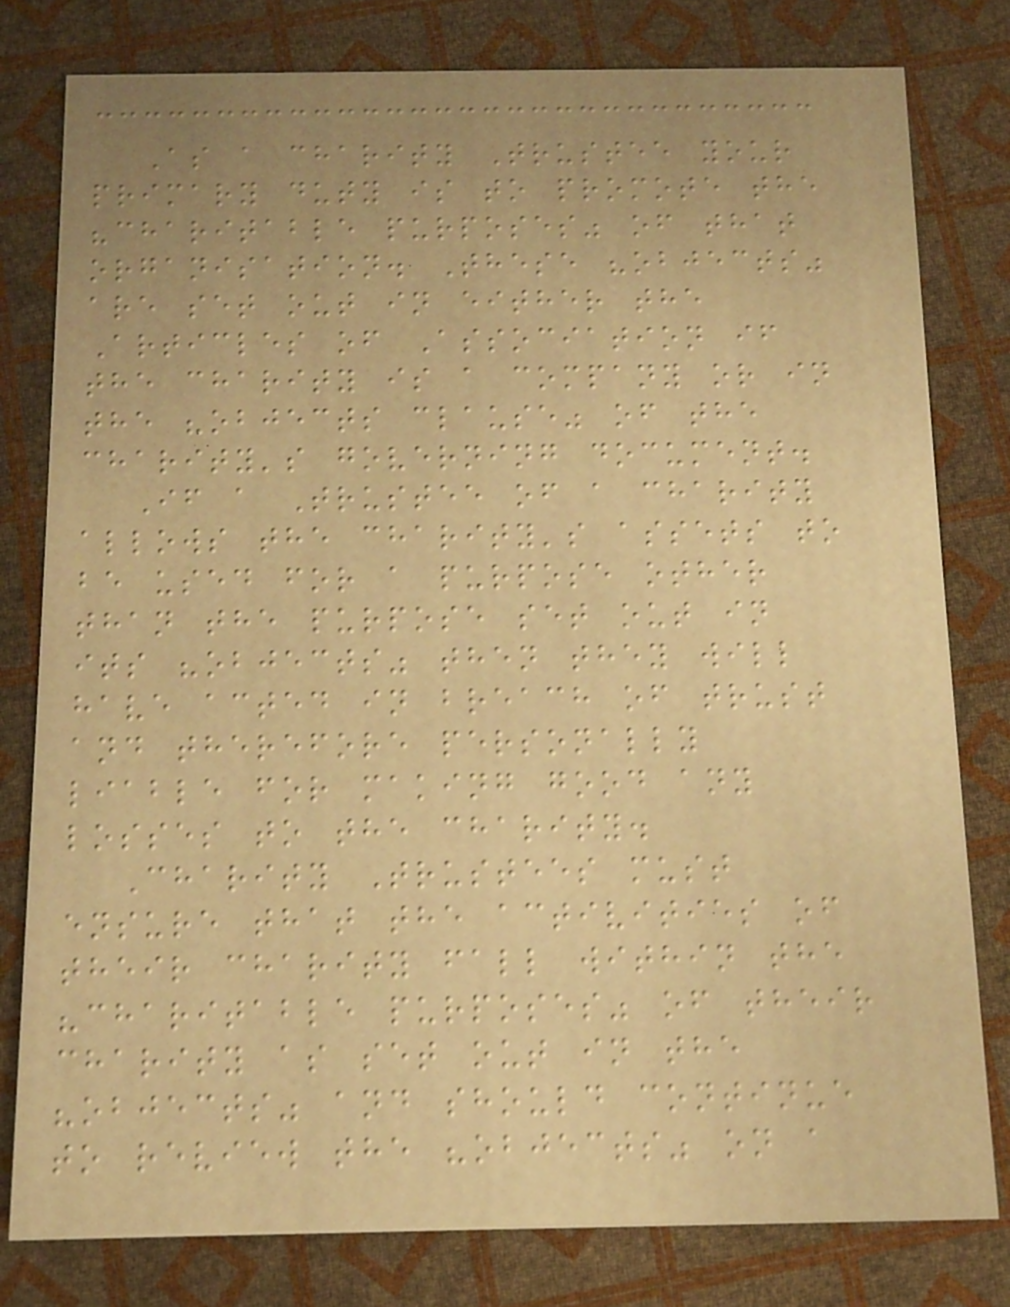As a charity Trustee your
primary duty is to promote the
"charitable purposes" of that
organisation. These "objects"
are set out in either the
Articles of Association if
the charity is a company or in
the "objects clause" of the
charity's governing document.
If a Trustee of a charity
allows the charity's assets to
be used for a purpose other
than the purpose set out in
its "objects" then they will
have acted in breach of trust
and therefore personally
liable for making good any
losses to the charity.
Charity Trustees must
ensure that the activities of
their charity fall within the
"charitable purposes" of their
charity as set out in the
"objects" and should continue
to review the "objects" on a
